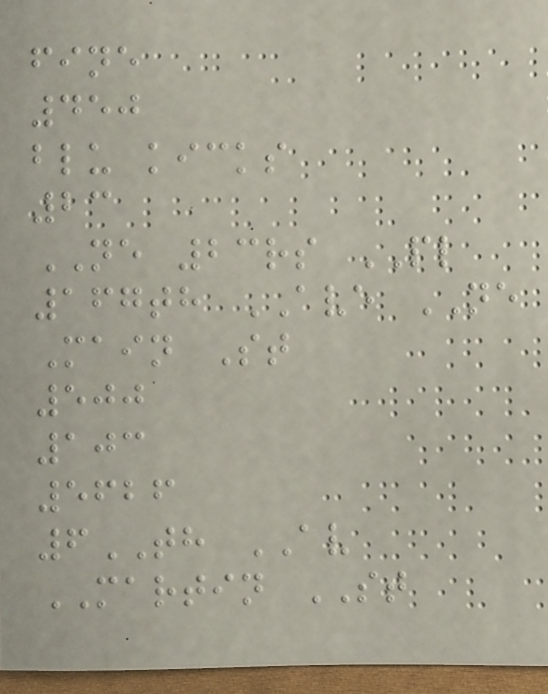fine
450
blu kicks
23
NE 23rs PL
167th AVE NE
Main St
500
103
5626
6TH AV
MARTIN ST
